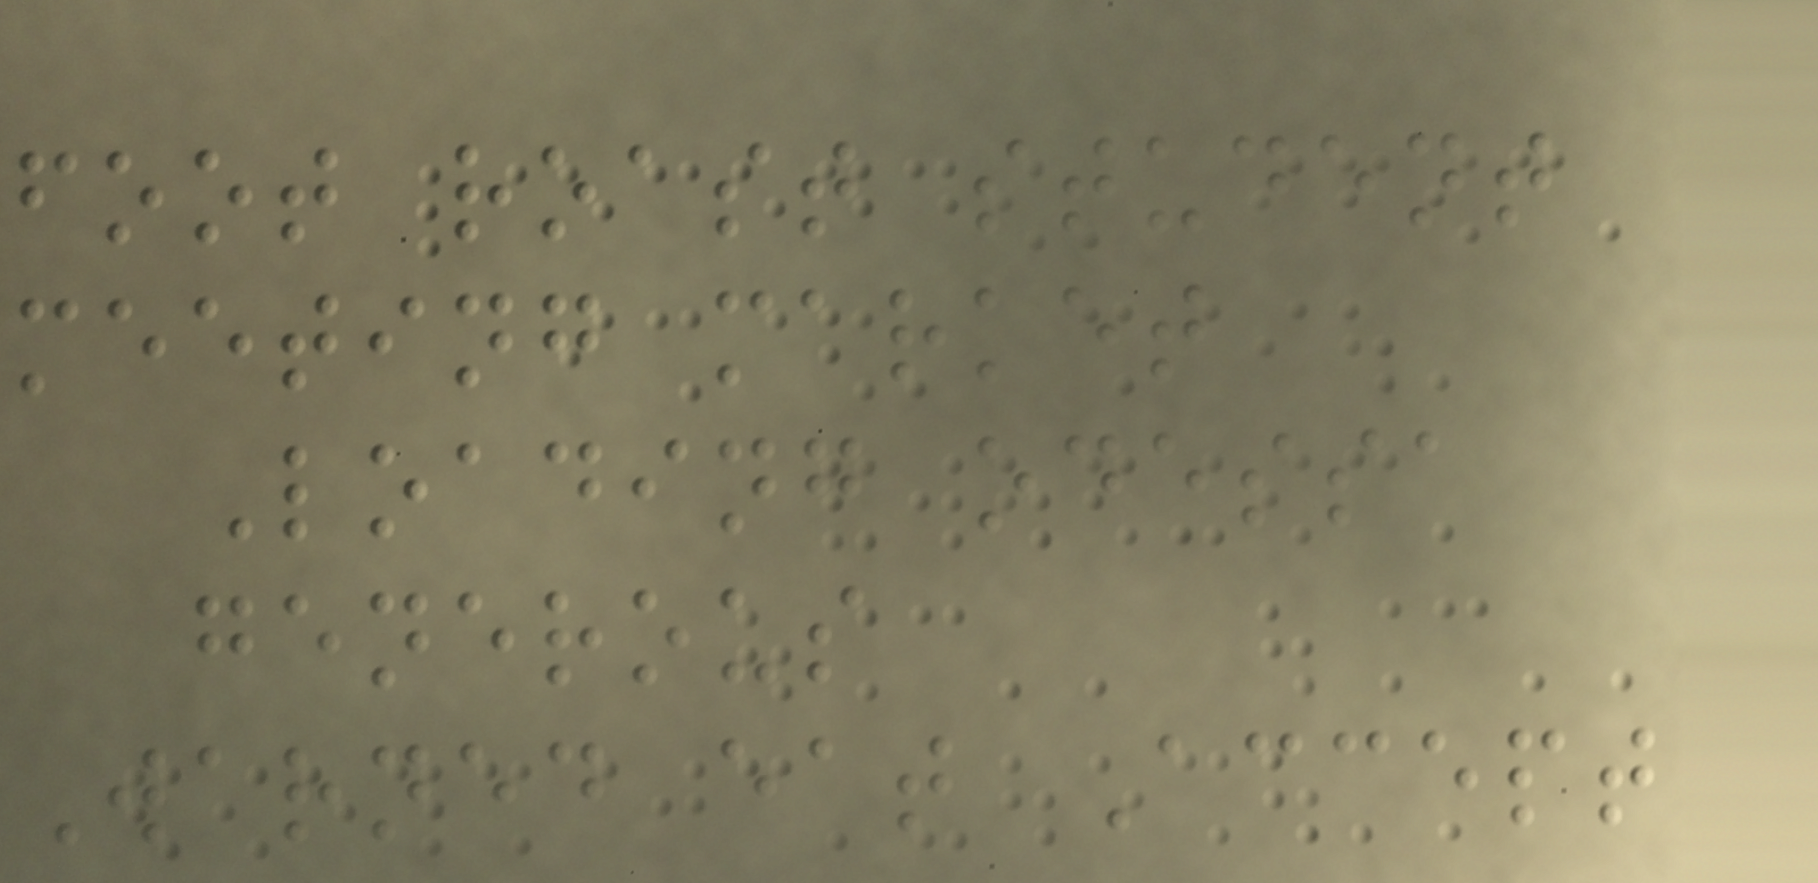foot roast student
meeting market
Loading odessa
generous
Warned eat Accept
